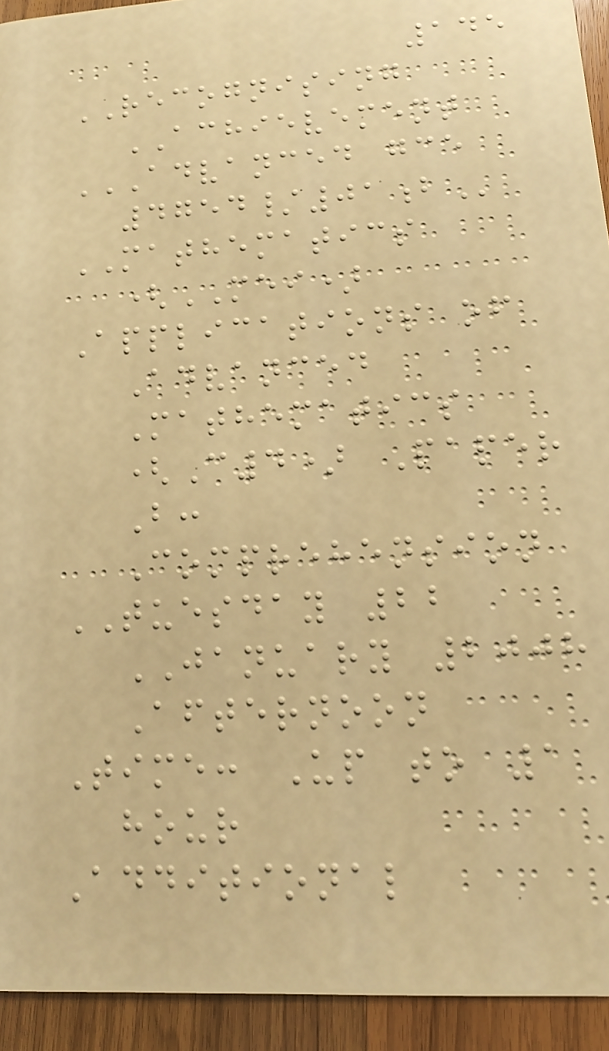145
RECOGNISING
ACHIEVEMENT
ADVANCED GCE
4754/01B
MATHEMATICS
(MEI)
Applications of
Advanced
Mathematics
(C4) Paper
B:
Comprehension
TUESDAY 22
JANUARY 2008
Afternoon
Time: Up to 1
hour
Additional
